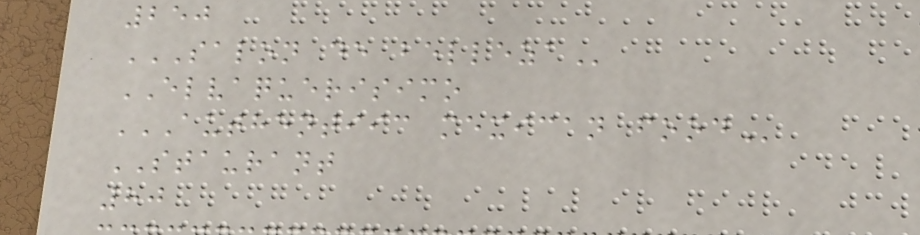250
SALON DE BELLEZA
ELVAQUERISIMO
AUTHENTIIC MEXICAN FOOD
STAURANT
80
